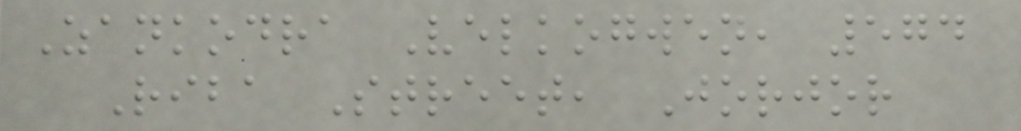Zankodra Velkogwen, 574
Riba Street, Jorjor
